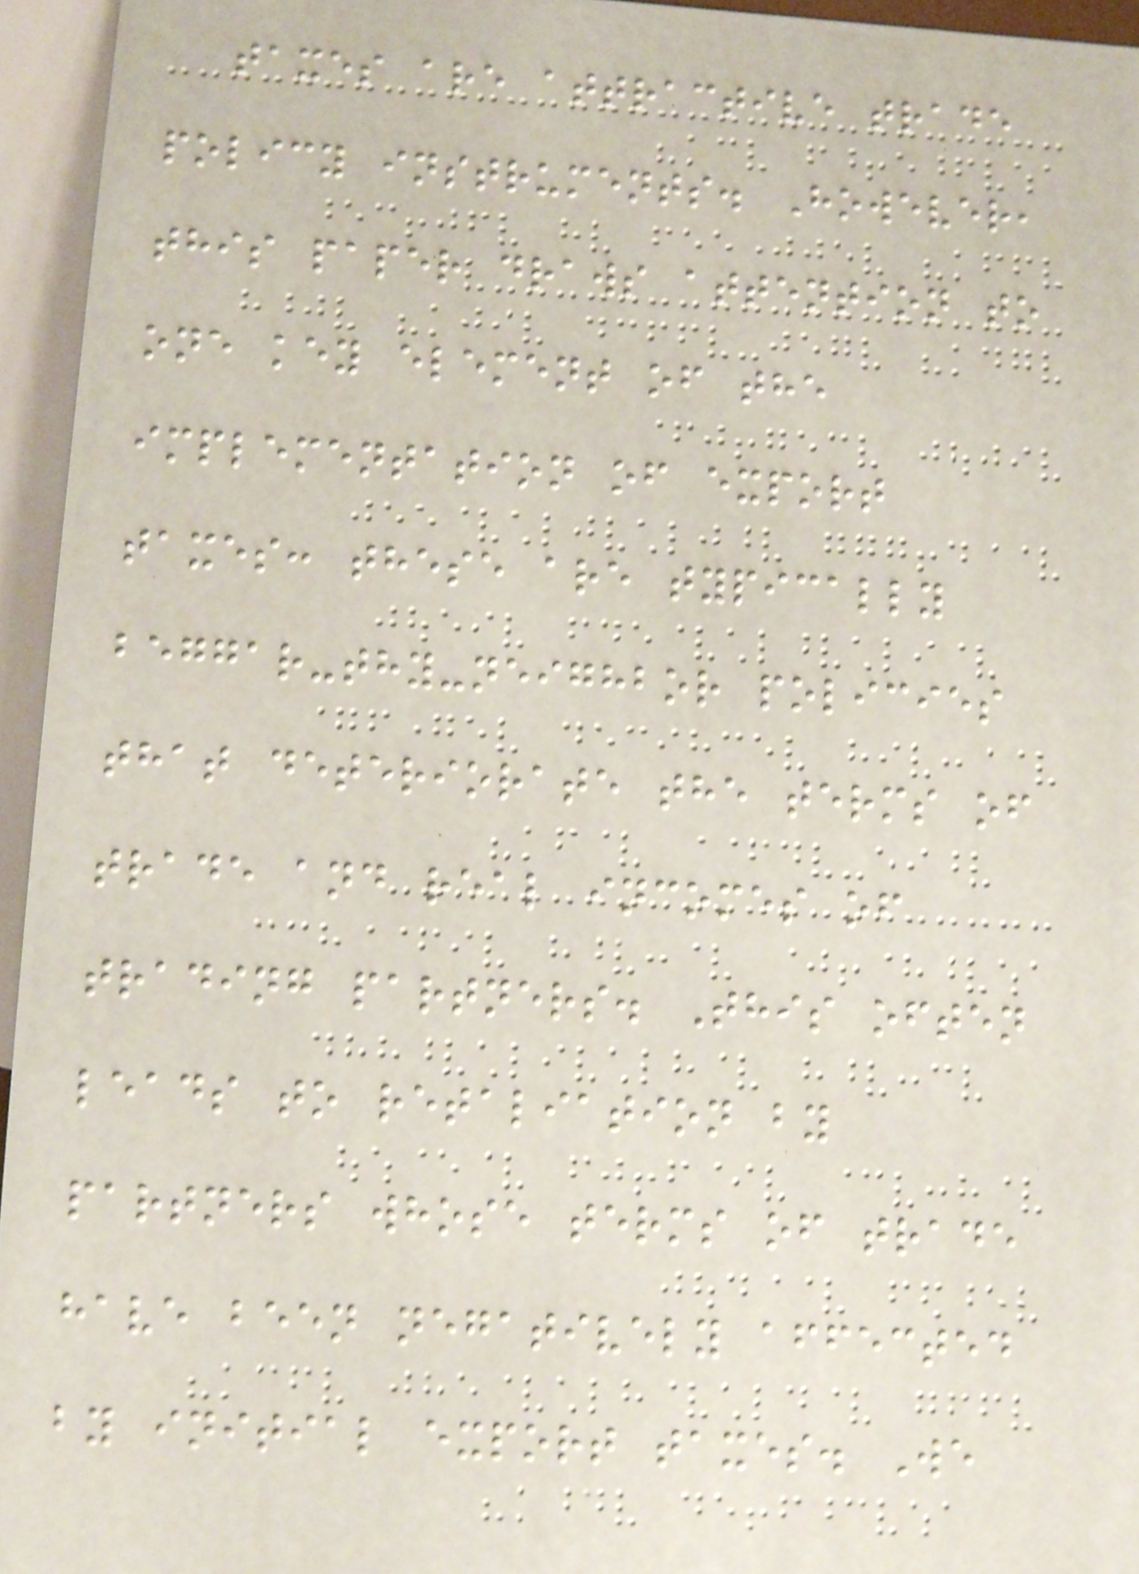taxes are attractive trade
policy instruments. However,
this paper draws attention to
one key element of the
implementation of export
taxes: these are typically
beggar-thy-neighbor policies
that deteriorate the terms of
trade and real incomes of
trading partners. This often
leads to retaliation by
partners whose terms of trade
have been negatively affected
by initial export taxes. We
